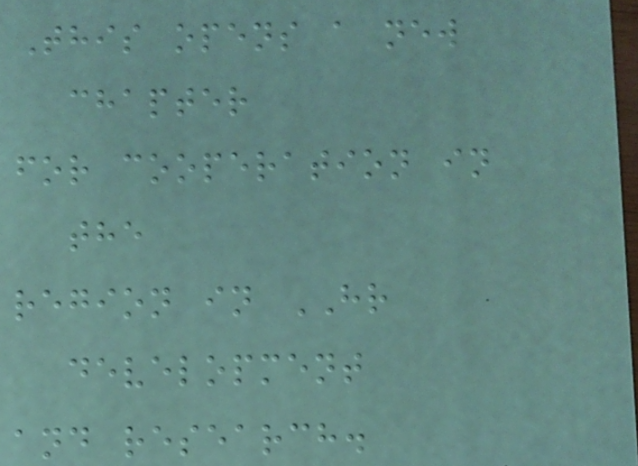This opens a new
chapter
for cooperation in
the
region in HR
development
and research.
